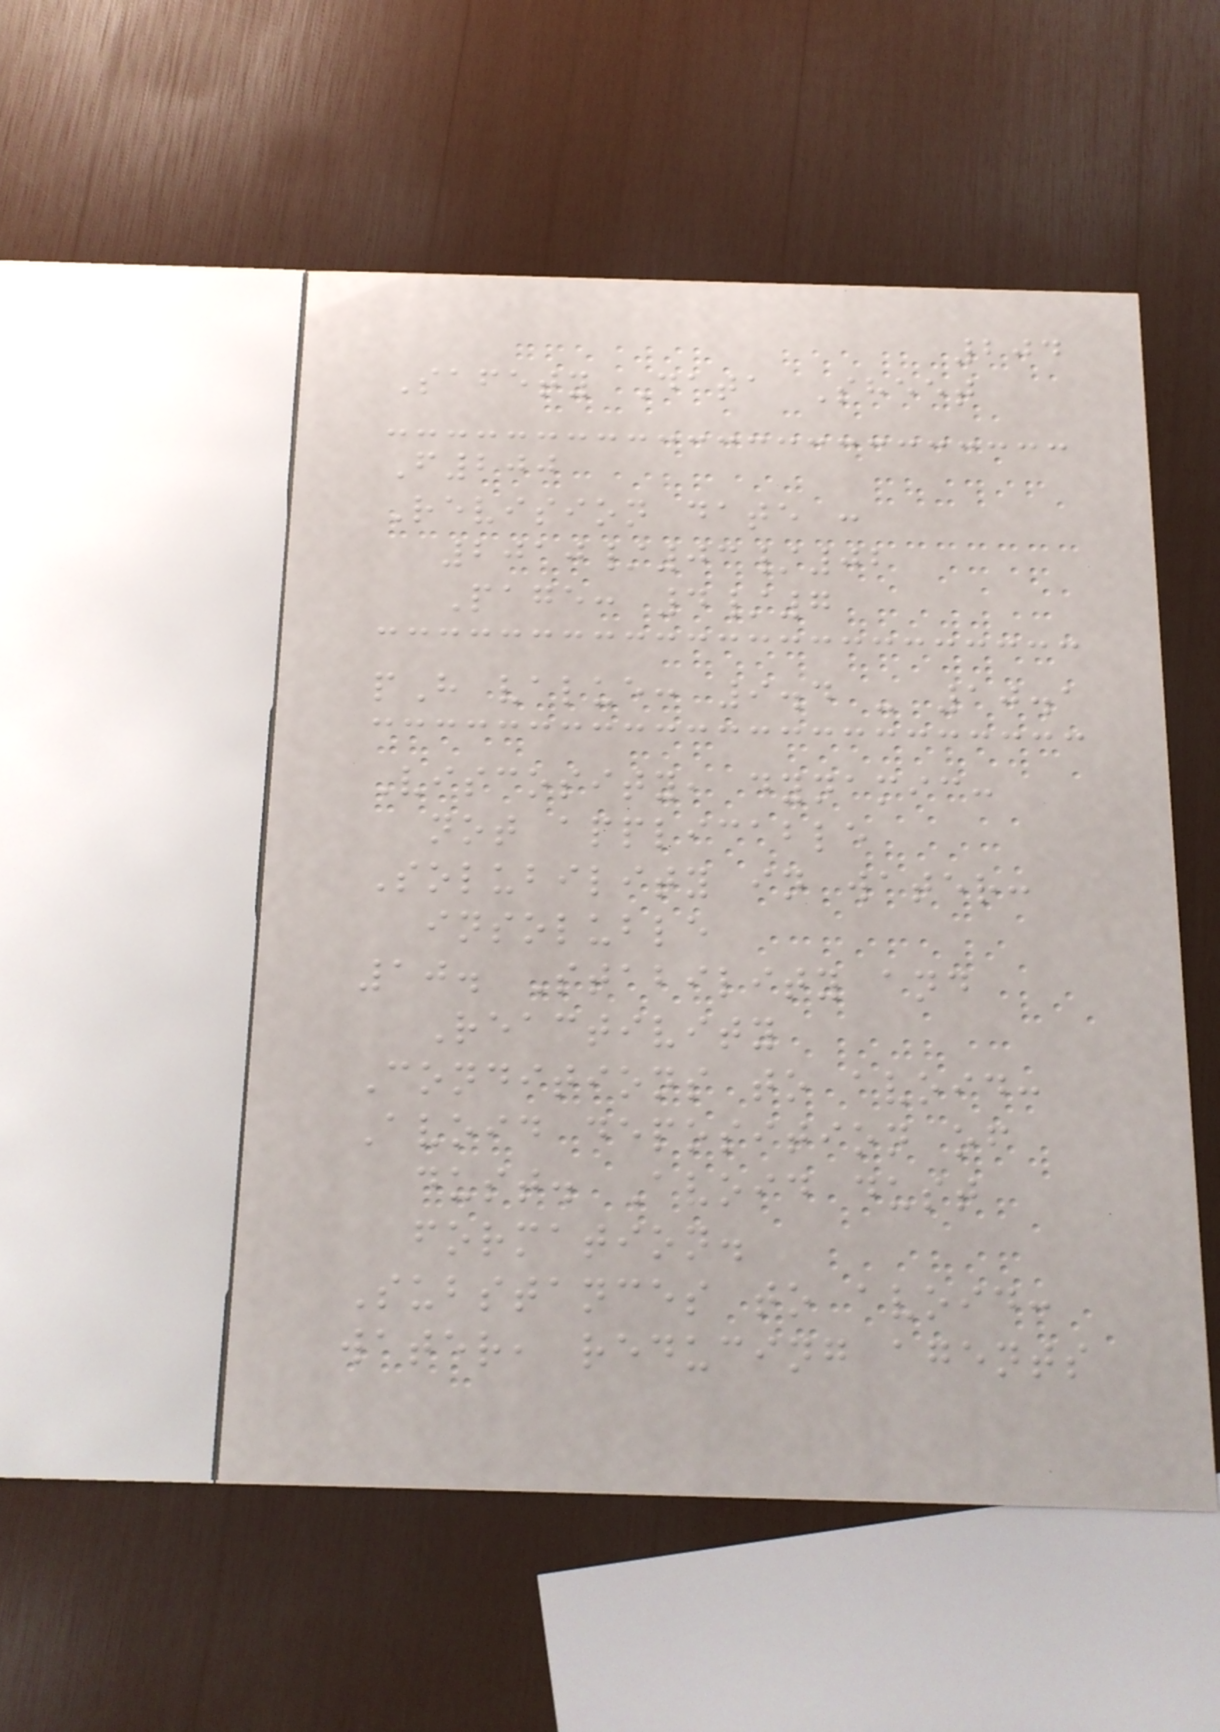204
Safety Data Sheet
F200
Revision date :
2010/03/02
Page: 4/7
pH value: 9.4 - 10.1
Viscosity, dynamic:
not applicable
Solubility in water:
insoluble
10. Stability and
Reactivity
Conditions to avoid:
Avoid deposition of
dust. Avoid dust
formation.
Substances to avoid:
water, reducing agents
